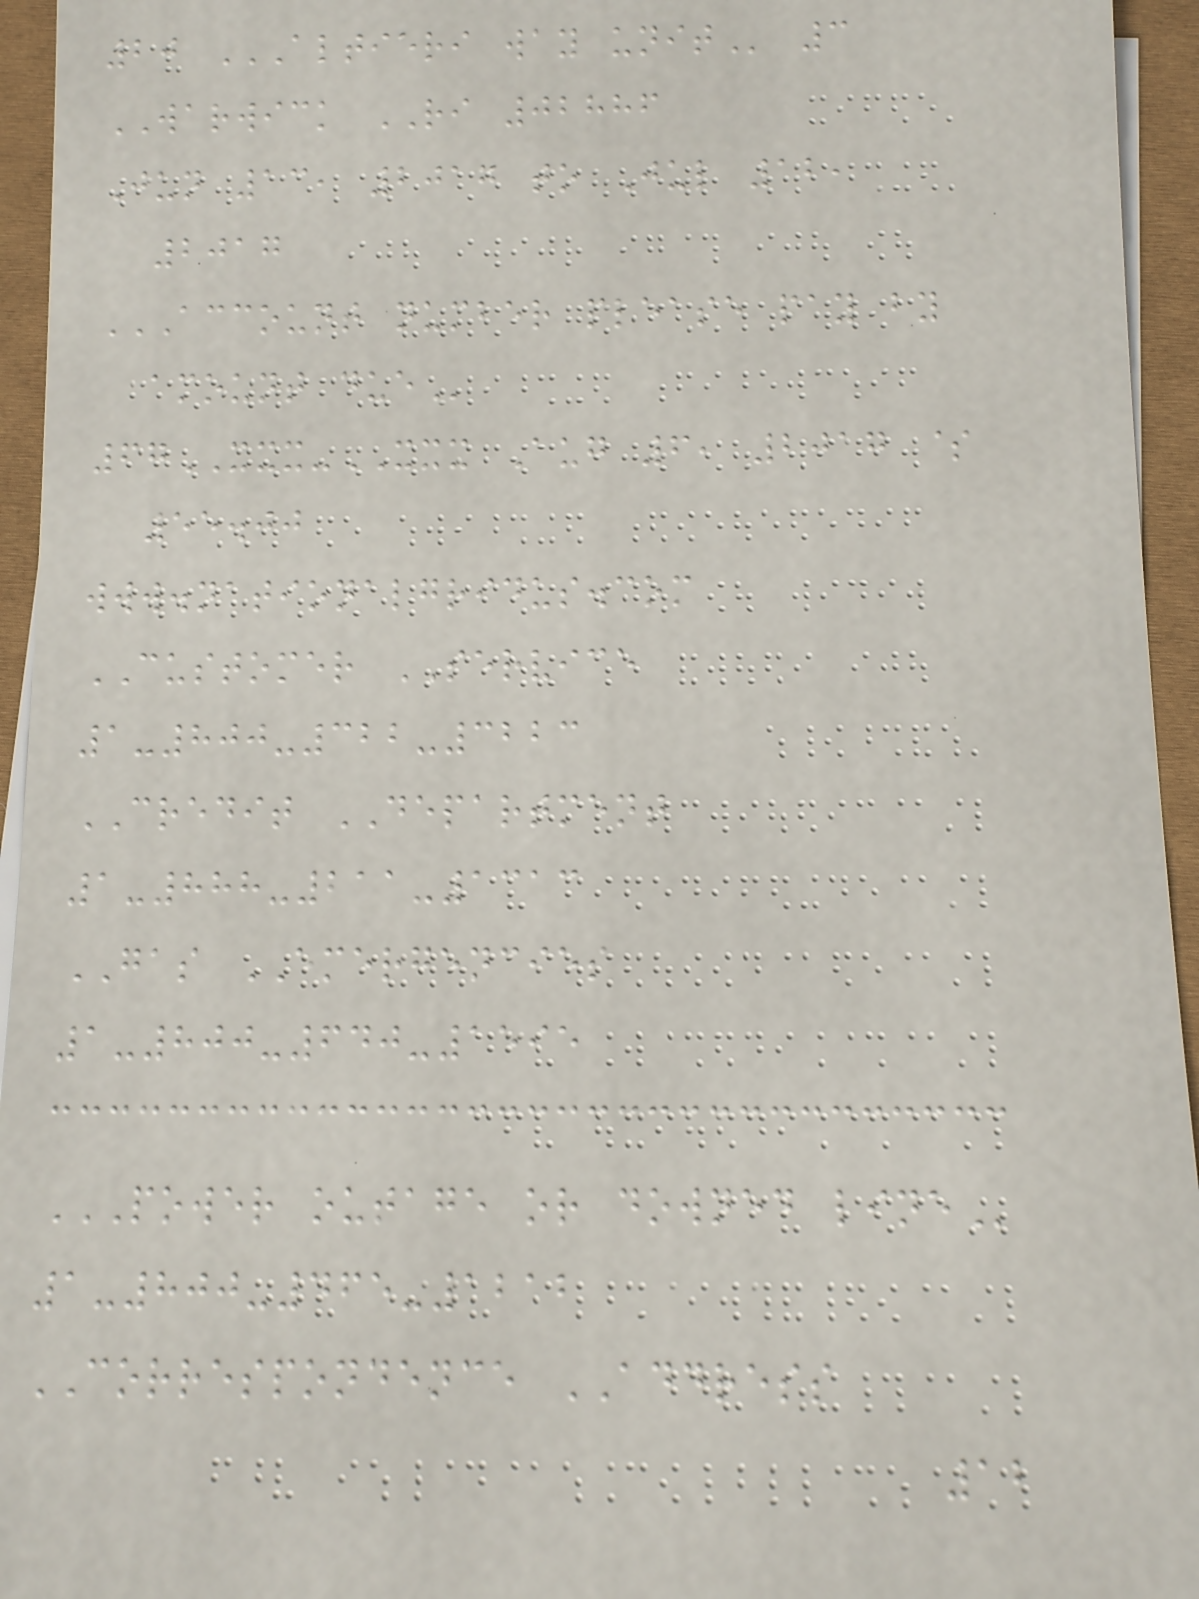20 ALTIERI WAY UNIT 3
WARWICK RI 02886
Jun 13, 2017 to Jul 12,
2017
ACCOUNT NUMBER PLEASE PAY BY
AMOUNT DUE
67XXX-XXX Aug 6, 2017 $
55.00
www.nationalgridus.com
CUSTOMER SERVICE
1-800-322-3223
CREDIT DEPARTMENT
1-888-211-1313
GAS EMERGENCIES
1-800-640-1595
POWER OUTAGE OR DOWNED LINE
1-800-465-1212
CORRESPONDENCE ADDRESS
12
